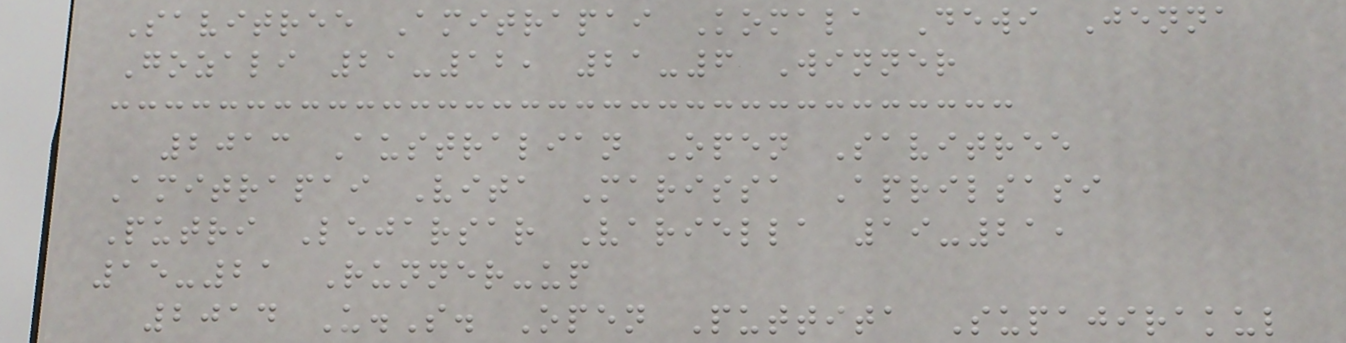Savitree Amitrapai Komala Dewi Jenna
Gozali 21-12, 21-6 Winner
2013 Australian Open Savitree
Amitrapai Vita Marissa Aprilsasi
Putri Lejarsar Variella 19-21,
15-21 Runner-up
2014 U.S. Open Puttita Supajirakul
